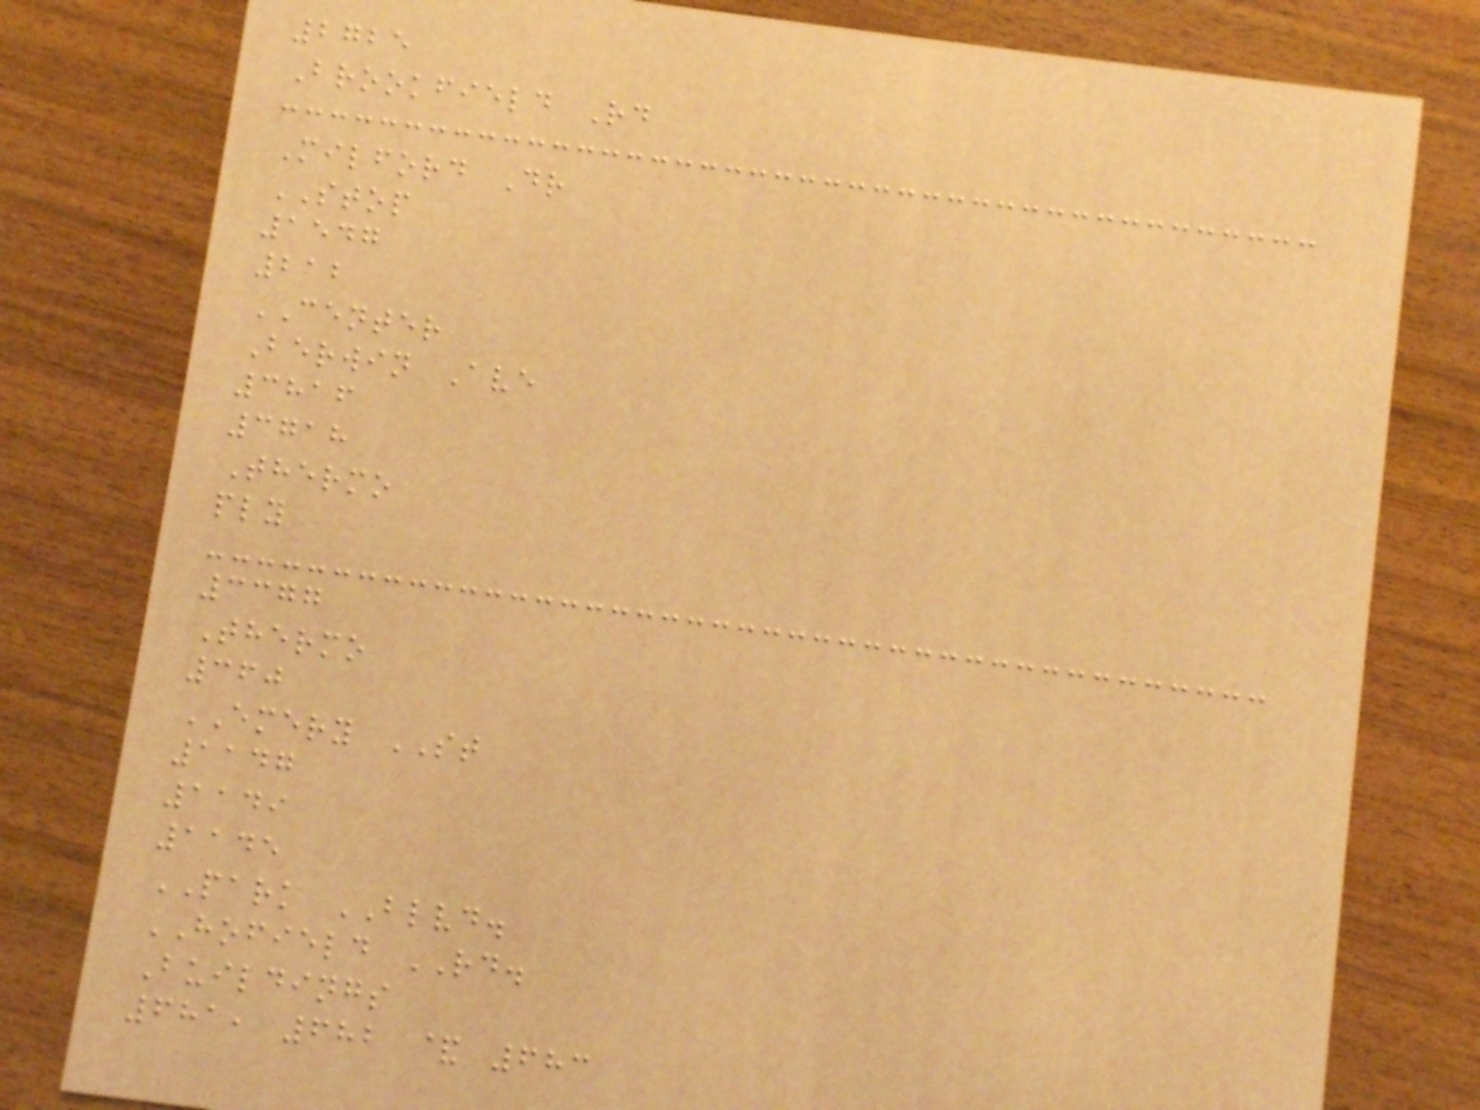2725
Brookfield Rd
Milford Dr
STOP
1547
212
CENTER
Berwin Ave
3816
3718
Thermo
ply
3377
Thermo
360
EMERY ST
1147
1149
1145
PARK BLVD.
HOFIELD RD.
Buildings
681, 682 & 683
